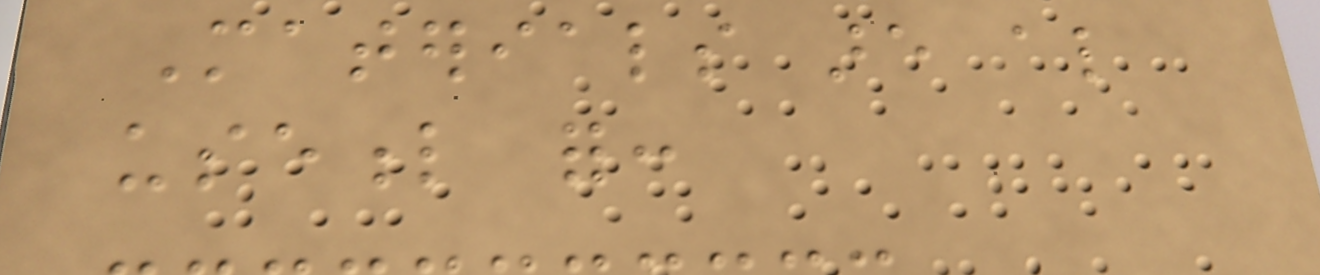Materials are also
useful for:
